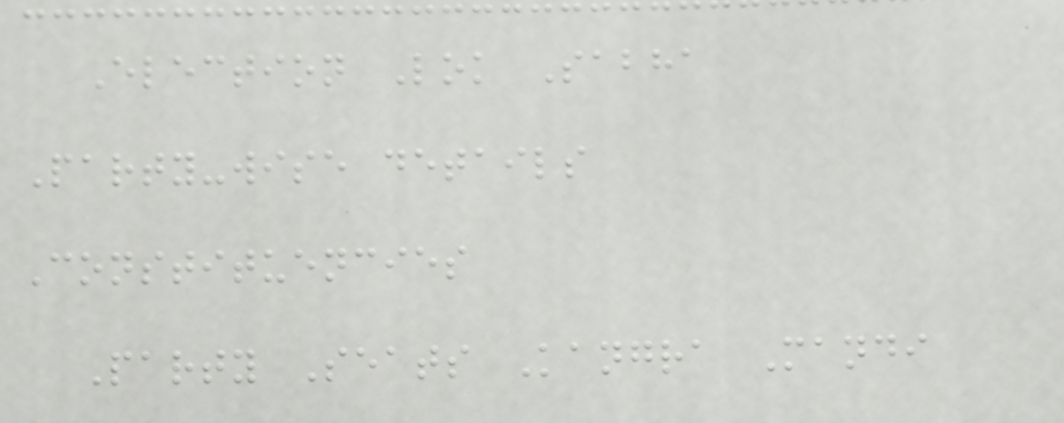Election Lok Sabha
Party-wise details
Constituencies
Party Seats Kangra Mandi
